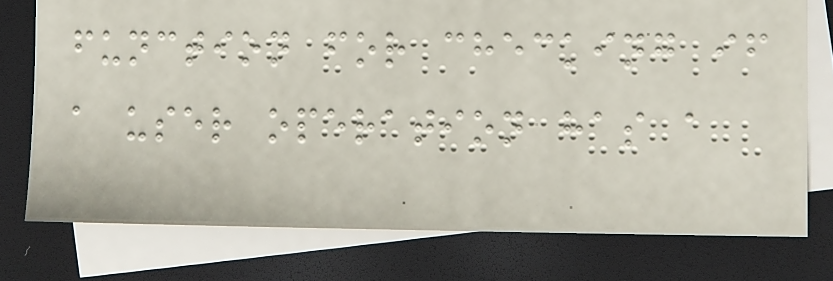function for checking if
a user operation has a
